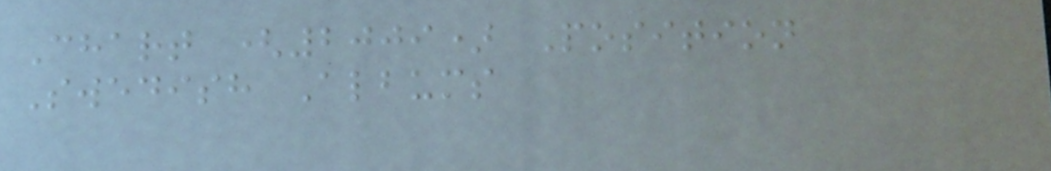Chart (2009) Position
Swedish Albums
